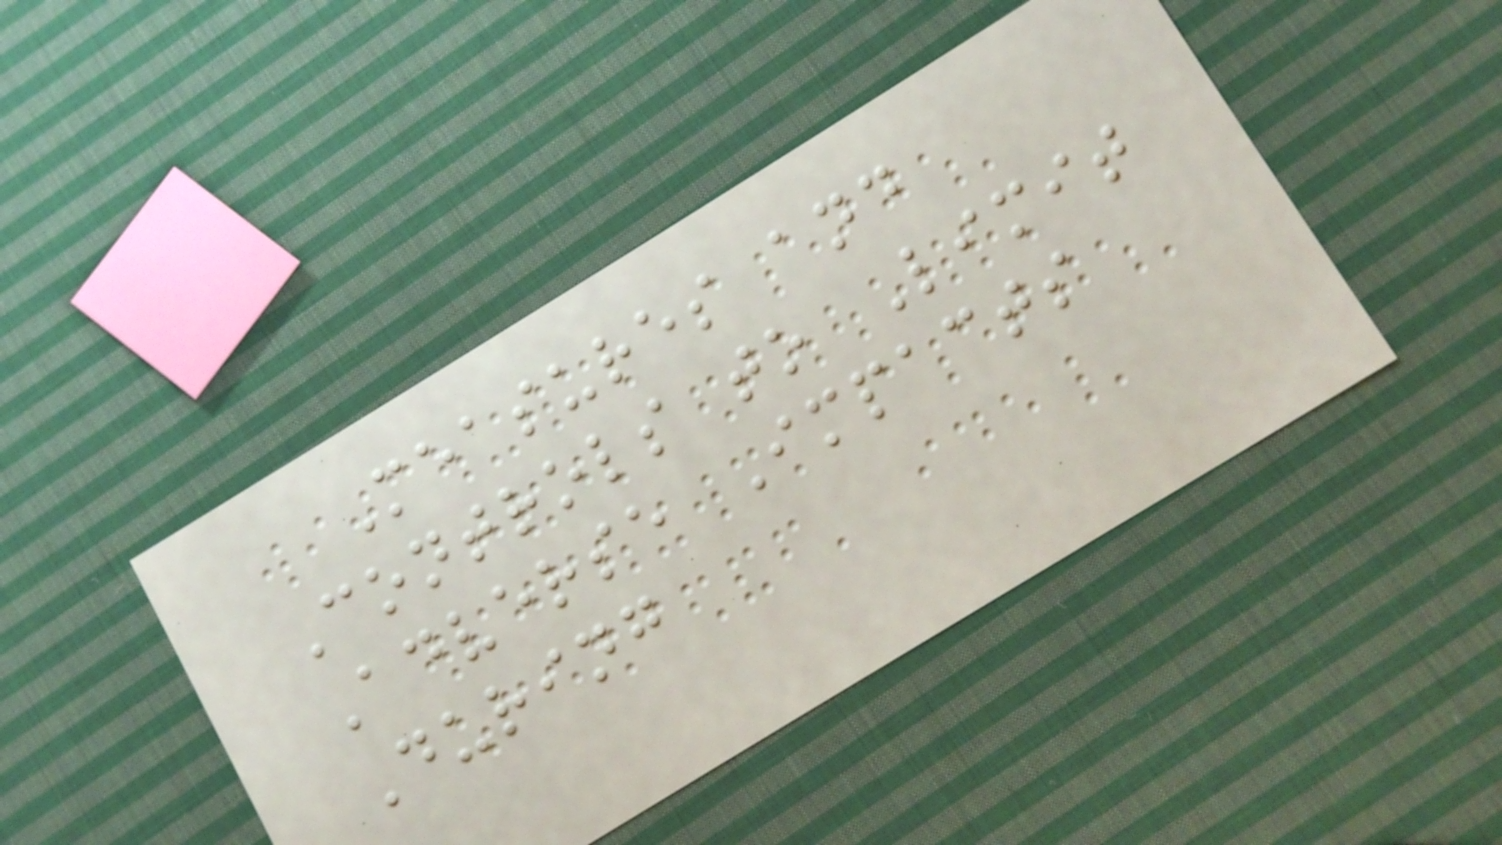Measures and
Controls to Limit
Adverse Impacts
During
